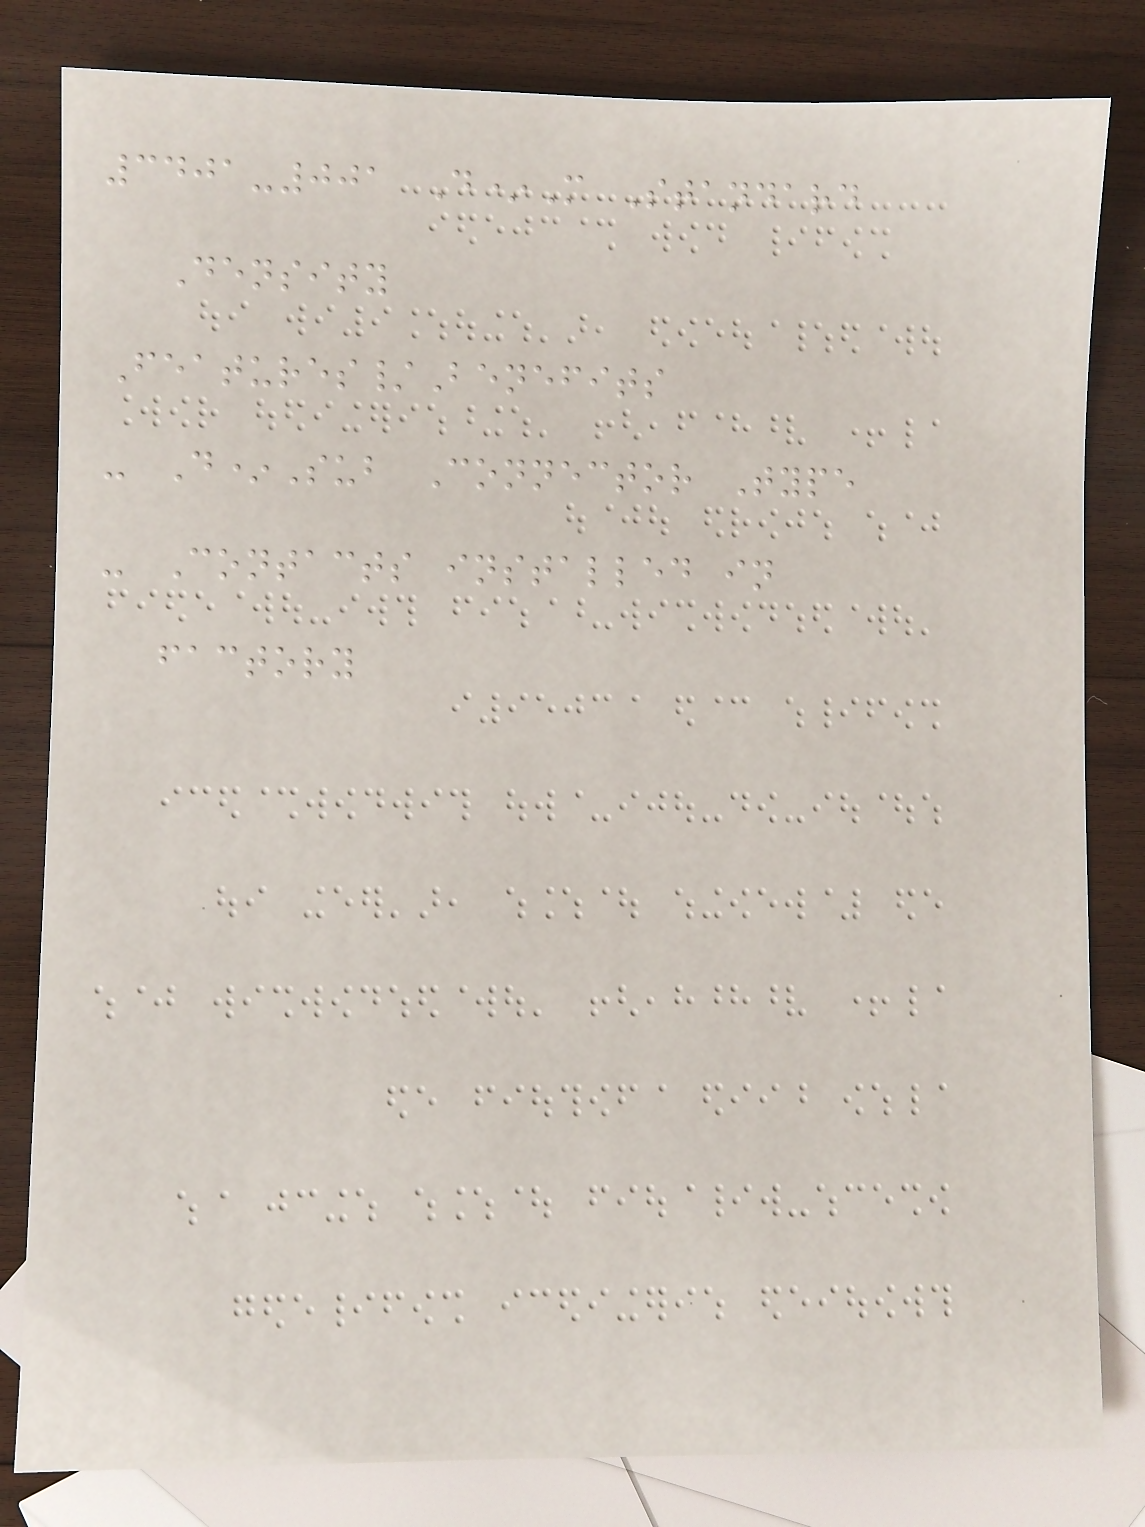3401-001 D*M Standard
Density
Features/Benefits
- D*Sub Connector Type
- Contacts installed in
factory
